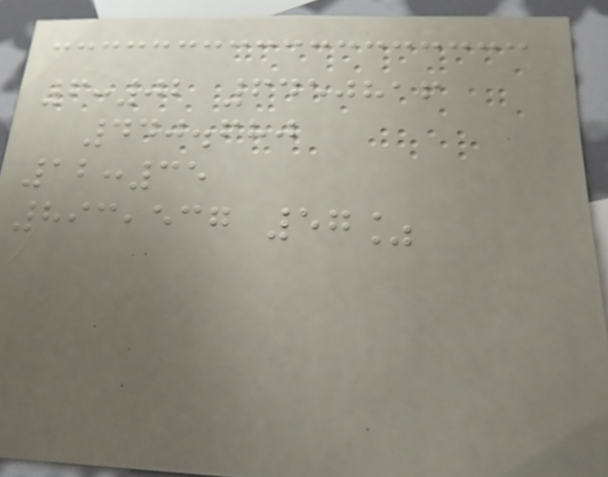6:02 6450816
440.680
12:35
893,537 57%
